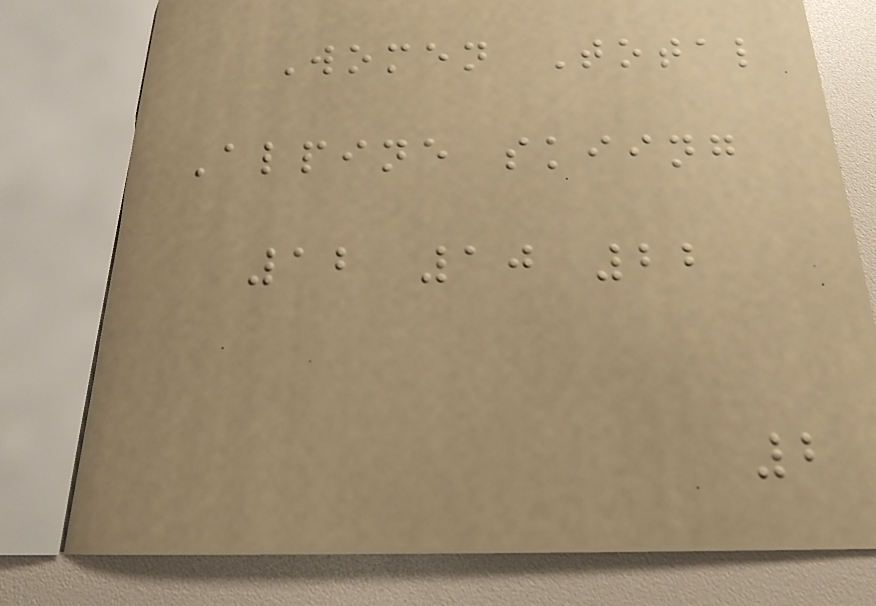Women Total
Alpine skiing
12 10 22
2
